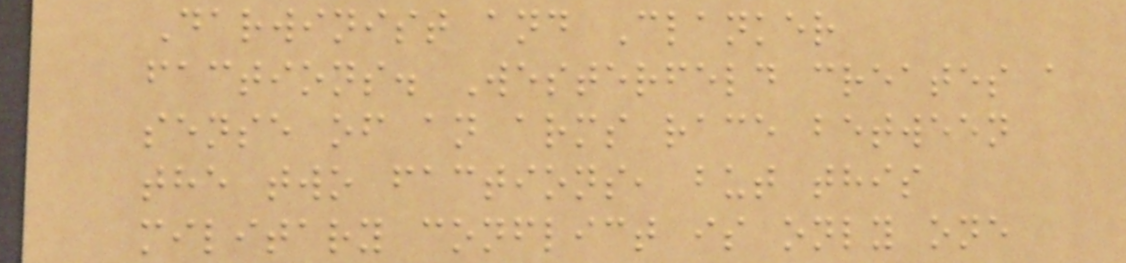Darwinist and Clanker
factions. Westerfeld creates a
sense of an arms race between
the two factions, but this
military conflict is only one
